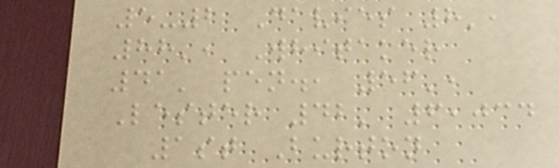5-2 Davies 8',
88', Whitaker
41' pen., 56',
Lester 42' 6,034
1st Burton
